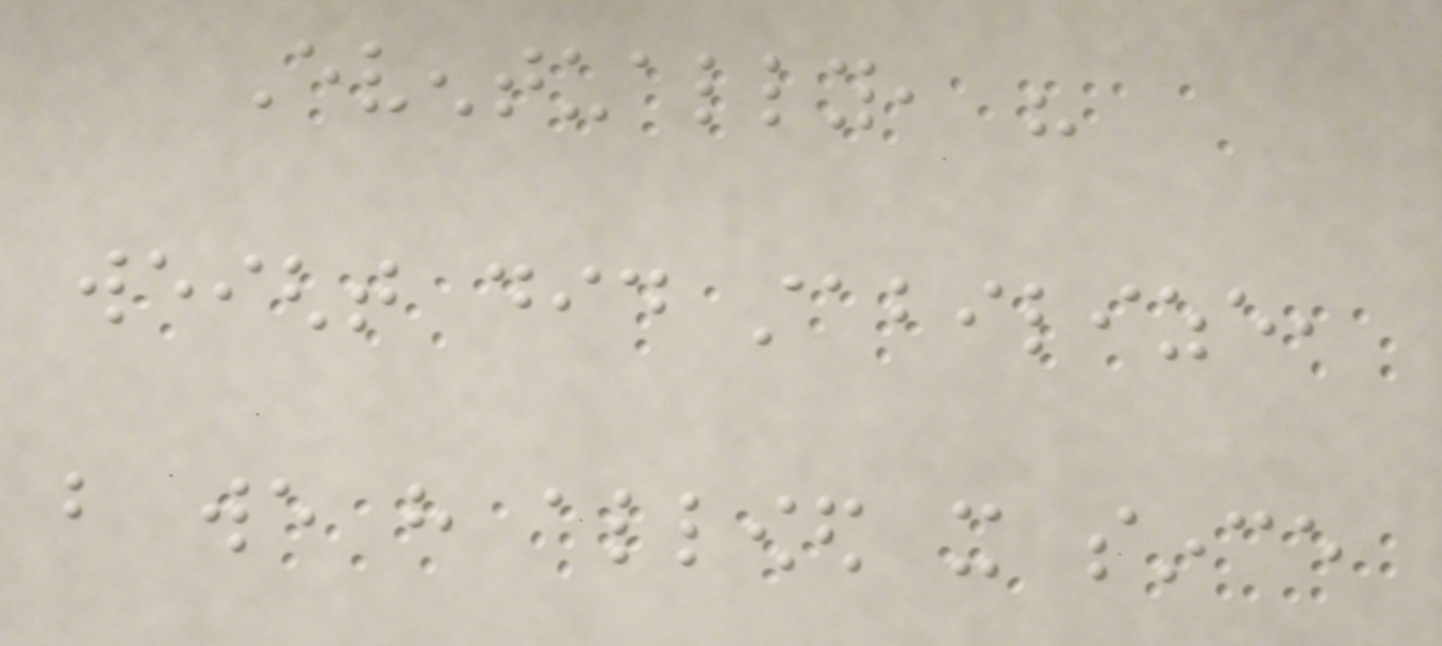Eventually, his
weight did stabilize,
but we have allowed it since
